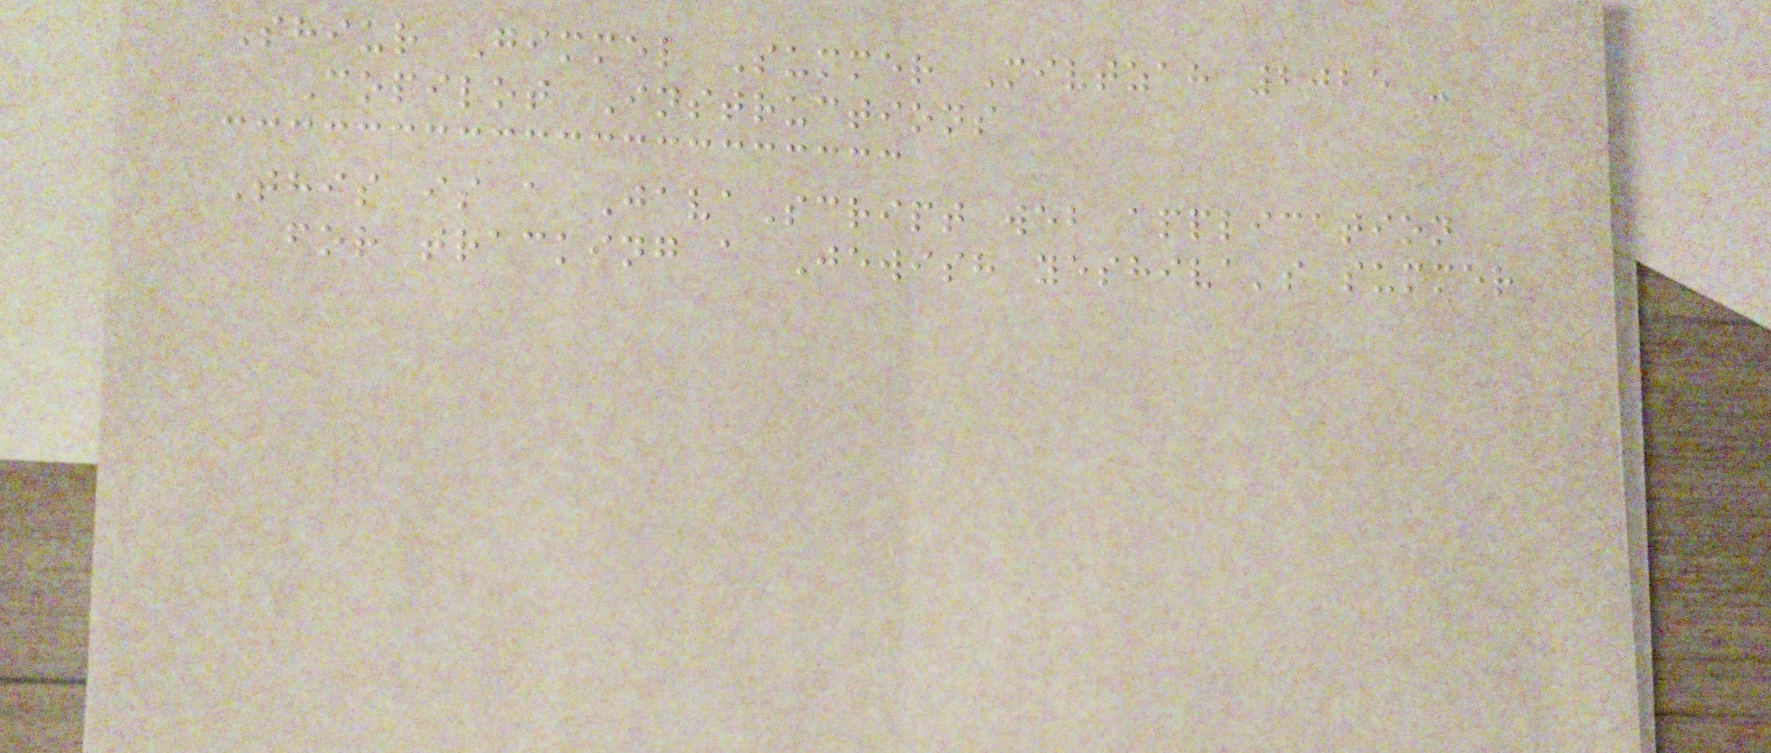Shiur Gimmel Summer Mivtzah 2025 -
Copilot Instructions
This is a JavaScript web application
for tracking a Jewish yeshiva's summer
